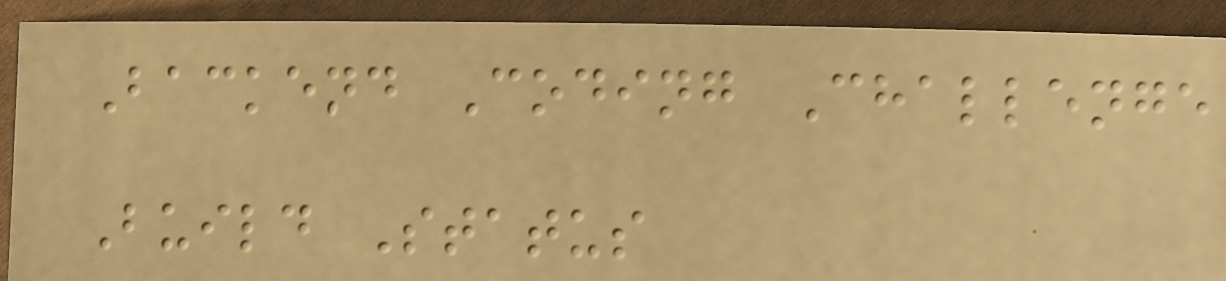Backend Coding Challenge
Build Status
